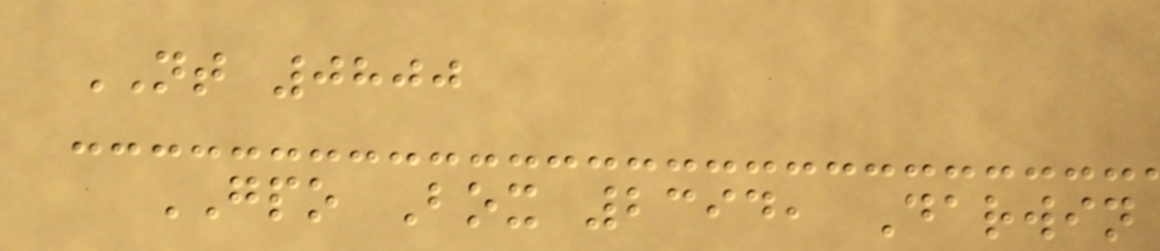NT 0800
GPO Box 2394, Darwin
